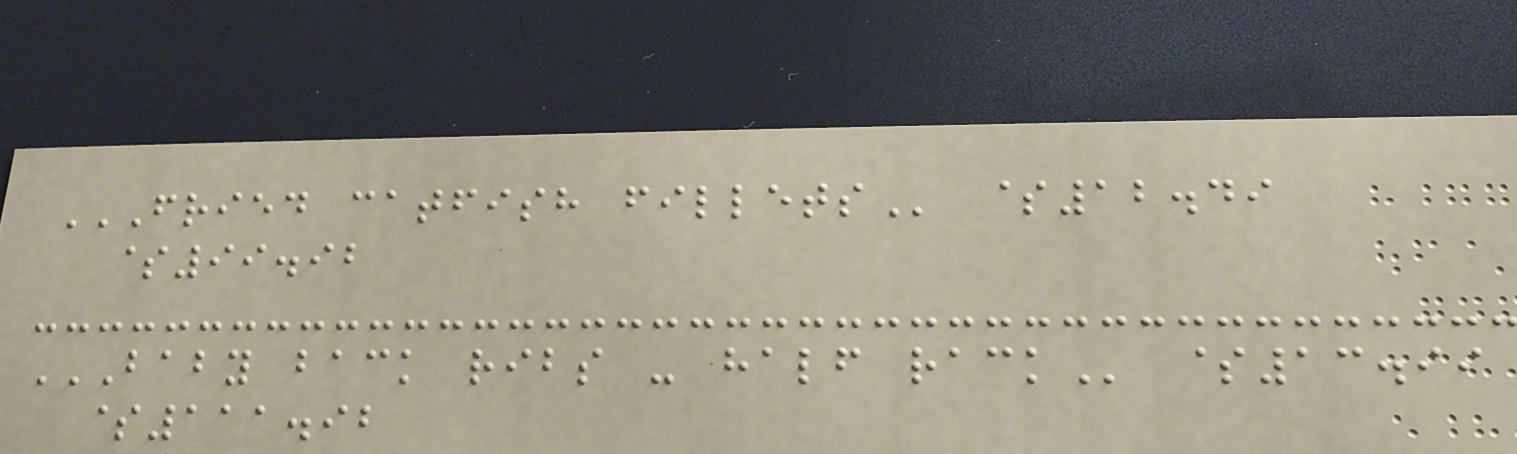FRIED CATFISH FILLETS $12.49
$99.92
BABY BACK RIBS - HALF RACK $13.99
$111.92
